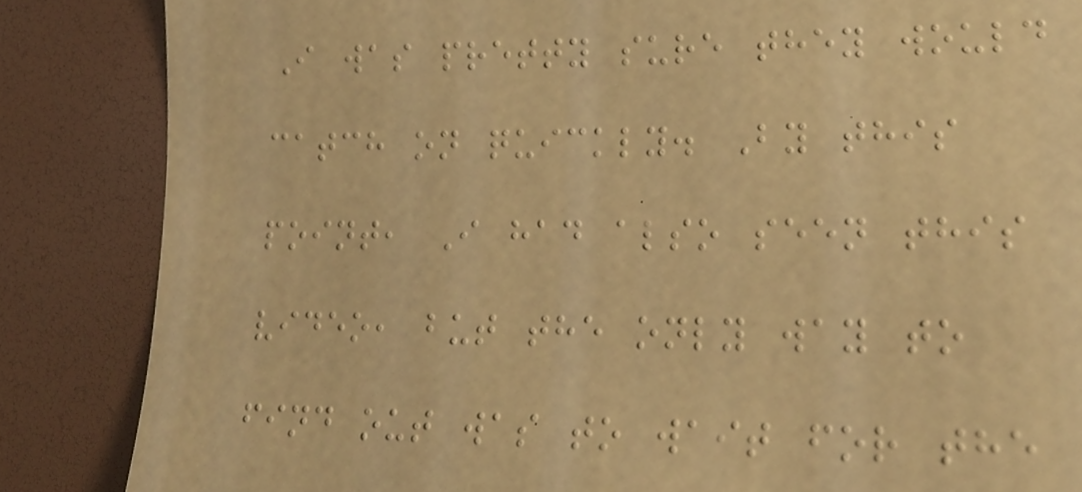I was pretty sure they would
catch on quickly. By this
point, I had also seen this
video, but the only way to
find out was to wait for the
